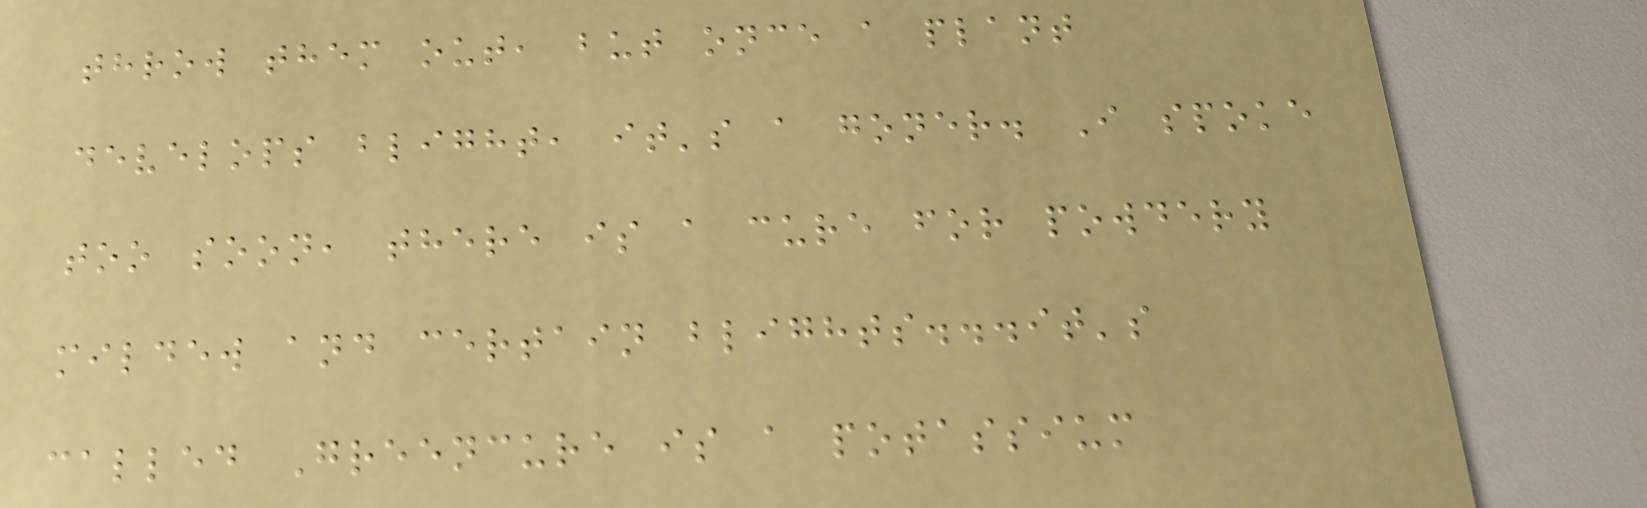throw them out, but once a plant
develops blight, it's a goner. I spoke
too soon, there is a cure for powdery
mildew and certain blights...it's
called Greencure is a potassium
